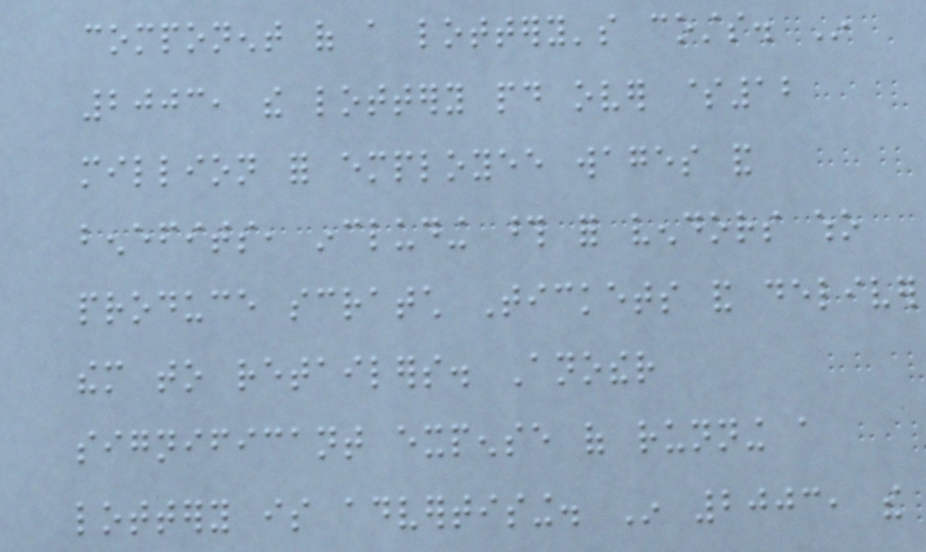component of a lottery's costs. In
2003, the lottery paid over $12
million for employee wages and
benefits, including those for vendors who
produce scratch Tickets and deliver
them to retailers. Another
significant expense of running a
lottery is advertising. In 2003, the
